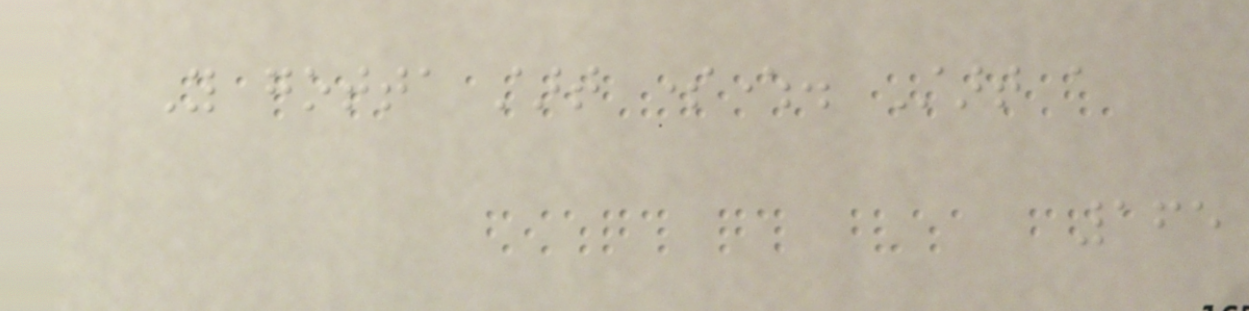You gotta start somewhere. Start a
165
